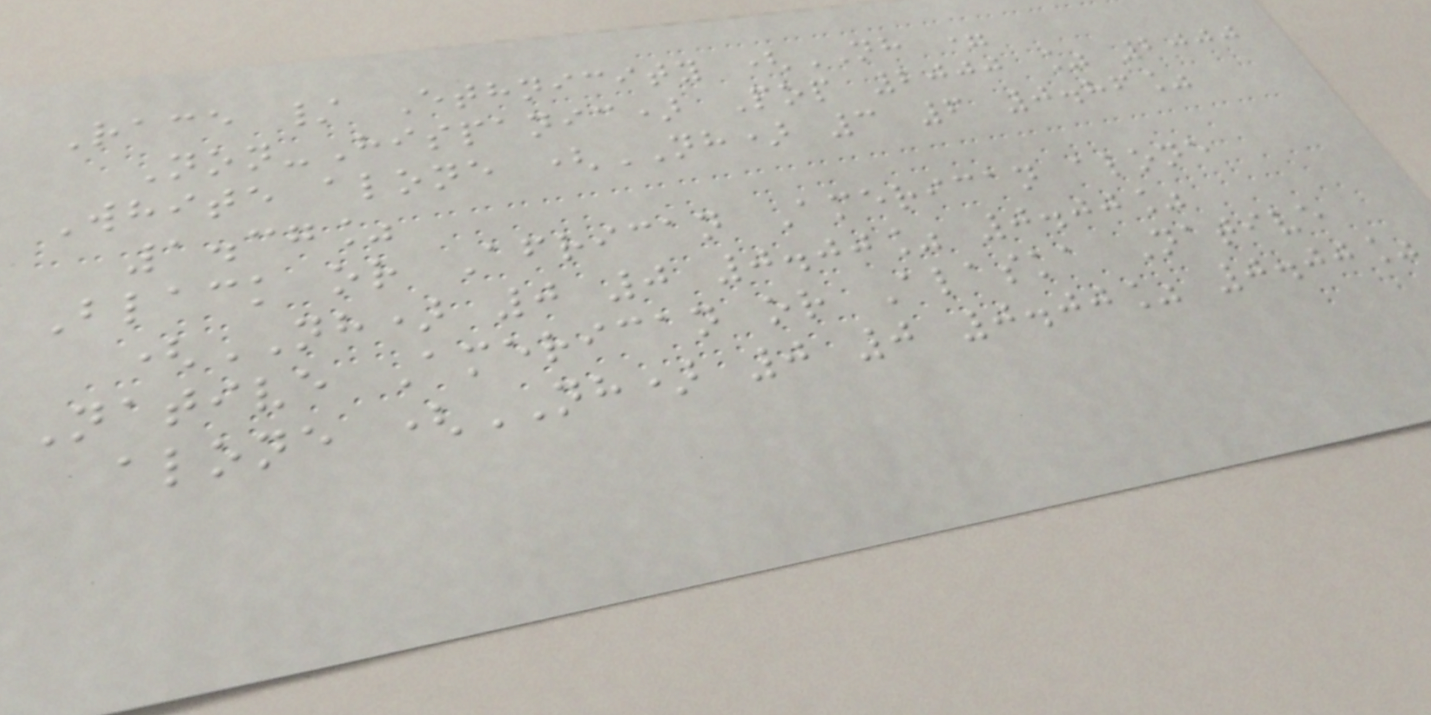Race / Ethnicity (NH =
Non-Hispanic) Pop 2000 % 2000
White alone (NH) 3 6 0.86%
1.37%
Black or African American alone
(NH) 0 0 0.00% 0.00%
Native American or Alaska Native
alone (NH) 0 0 0.00% 0.00%
